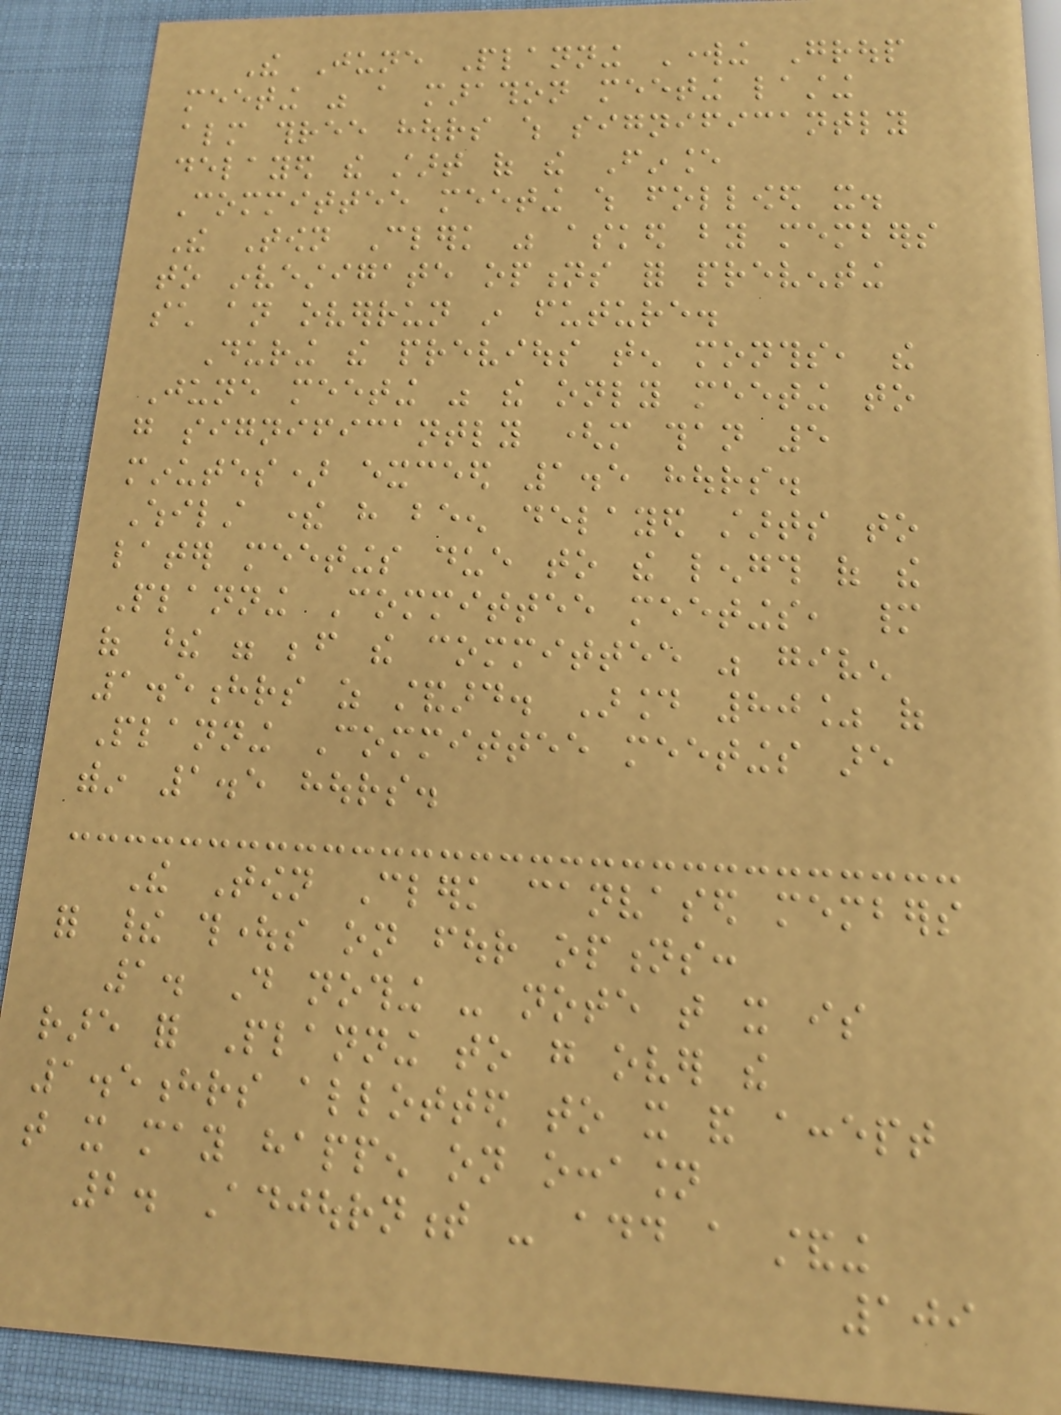The June Planning Working Group
meeting was a marathon meeting lasting
almost three hours which significantly
delayed the start of the Finance
Committee meeting which followed it.
The Town Clerk was asked by members
to investigate options for preventing
such an overrun in future.
During the previous ten months, the
June meeting was the only meeting to
go significantly (more than 5
minutes) exceed 1.5 hours.
Whilst there have been delayed starts to
later meetings due to the length of the
Planning Committee meetings, many
of these were before the committee was given
1.5hrs as standard. Around 80% of
Planning Committee meetings are
within 1.5 hours.
The Town Clerk canvased members
for their thoughts on four options:
1. Do nothing - note that it is
rare for Planning to go over the
1.5hrs allotted to it and accept
that it may happen on occasion
2. Adjournment - add a standing
109
